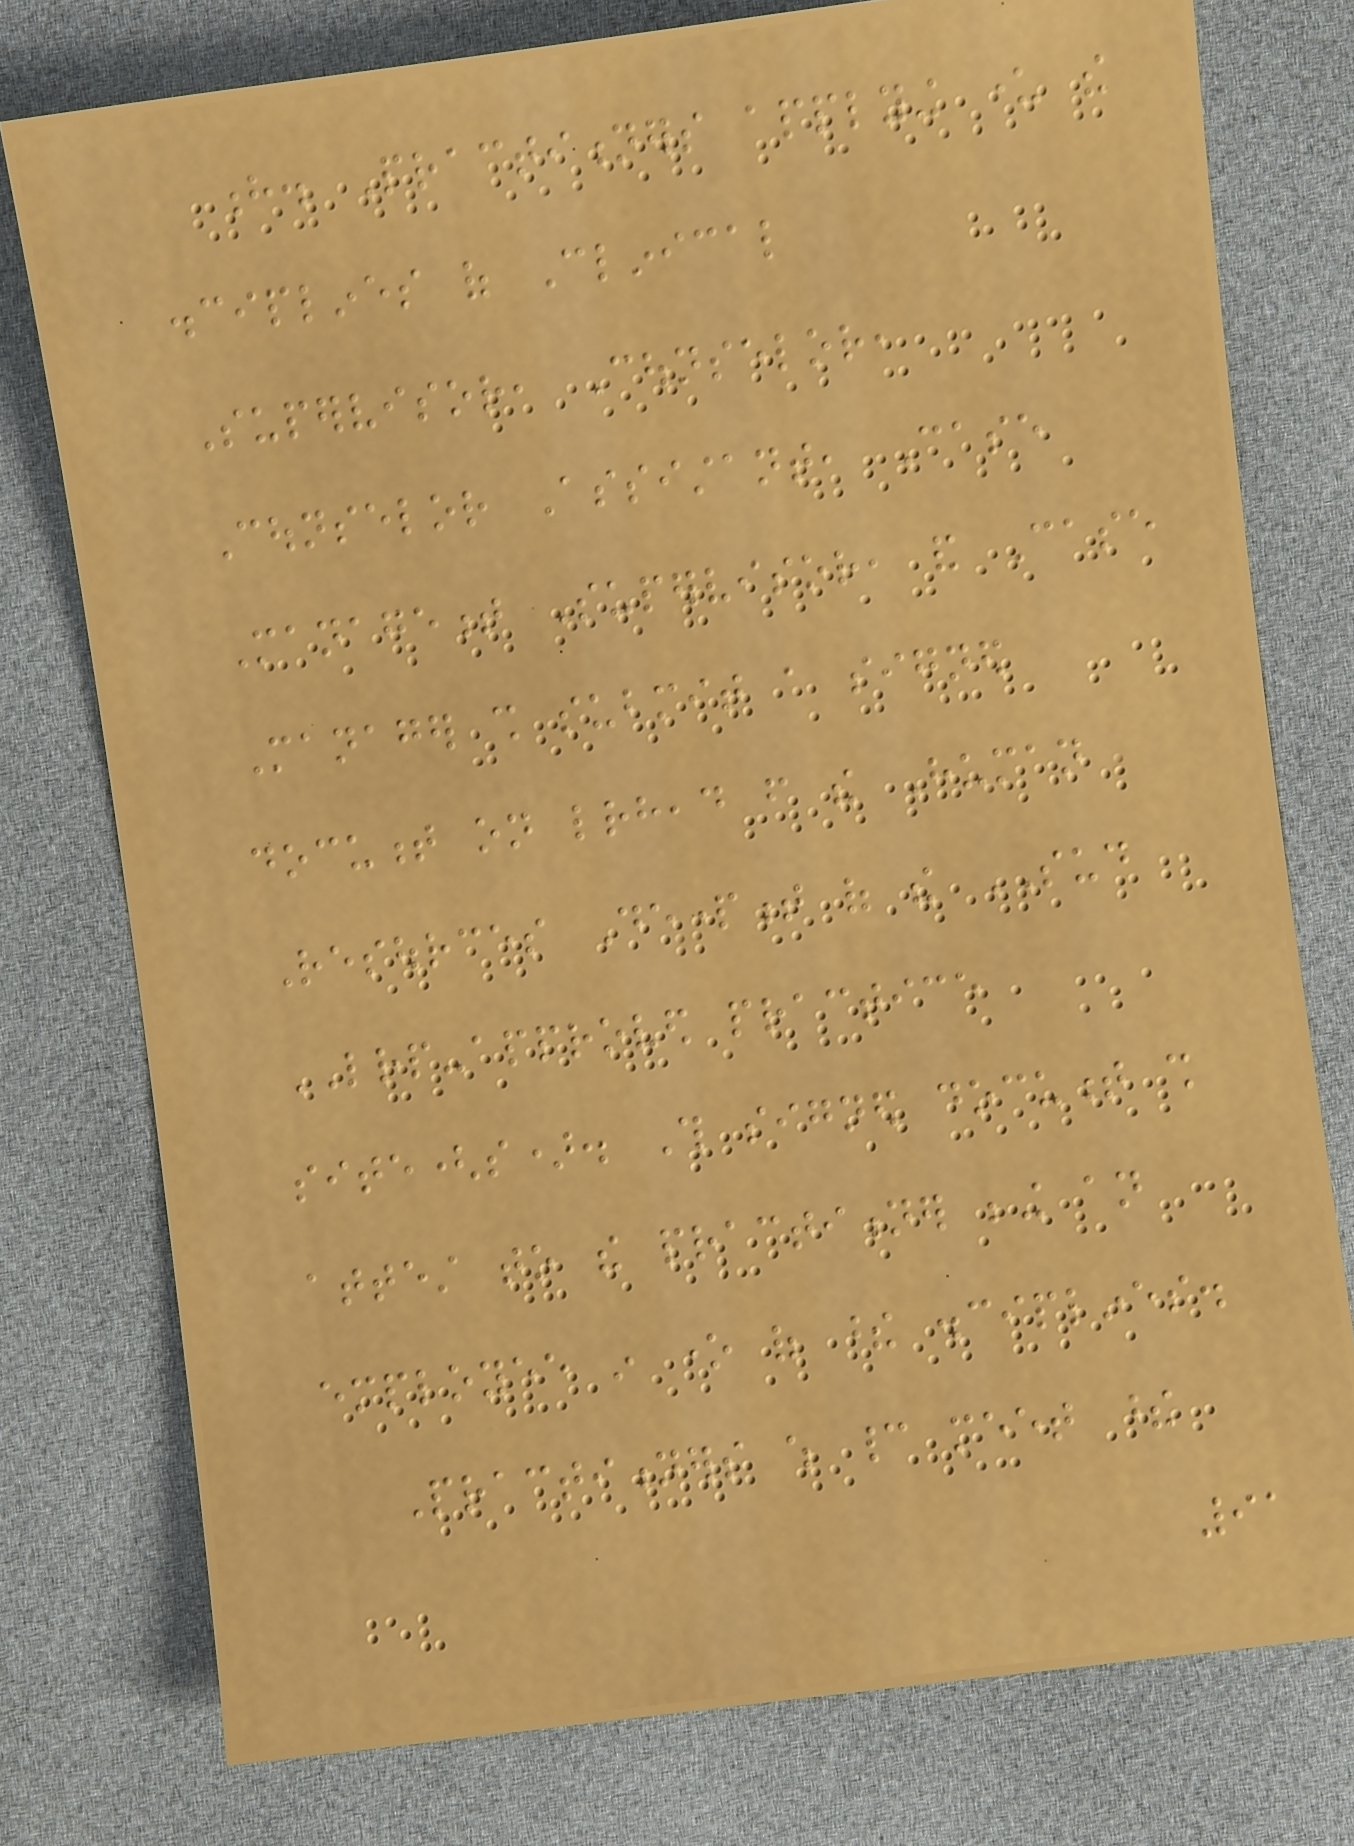h. Practitioners applying under the
disciplines of Clinical
Supervisor, Counselor,
Counselor Assistant, Case
Management Supervisor, and Case
Manager shall submit a signed
document on letterhead from the Human
Resources Department of the SUD
LRP-approved practice
site(s). This signed document shall
attest to the practitioner being an
employee in one of these disciplines.
Practitioners which cannot meet these
91
